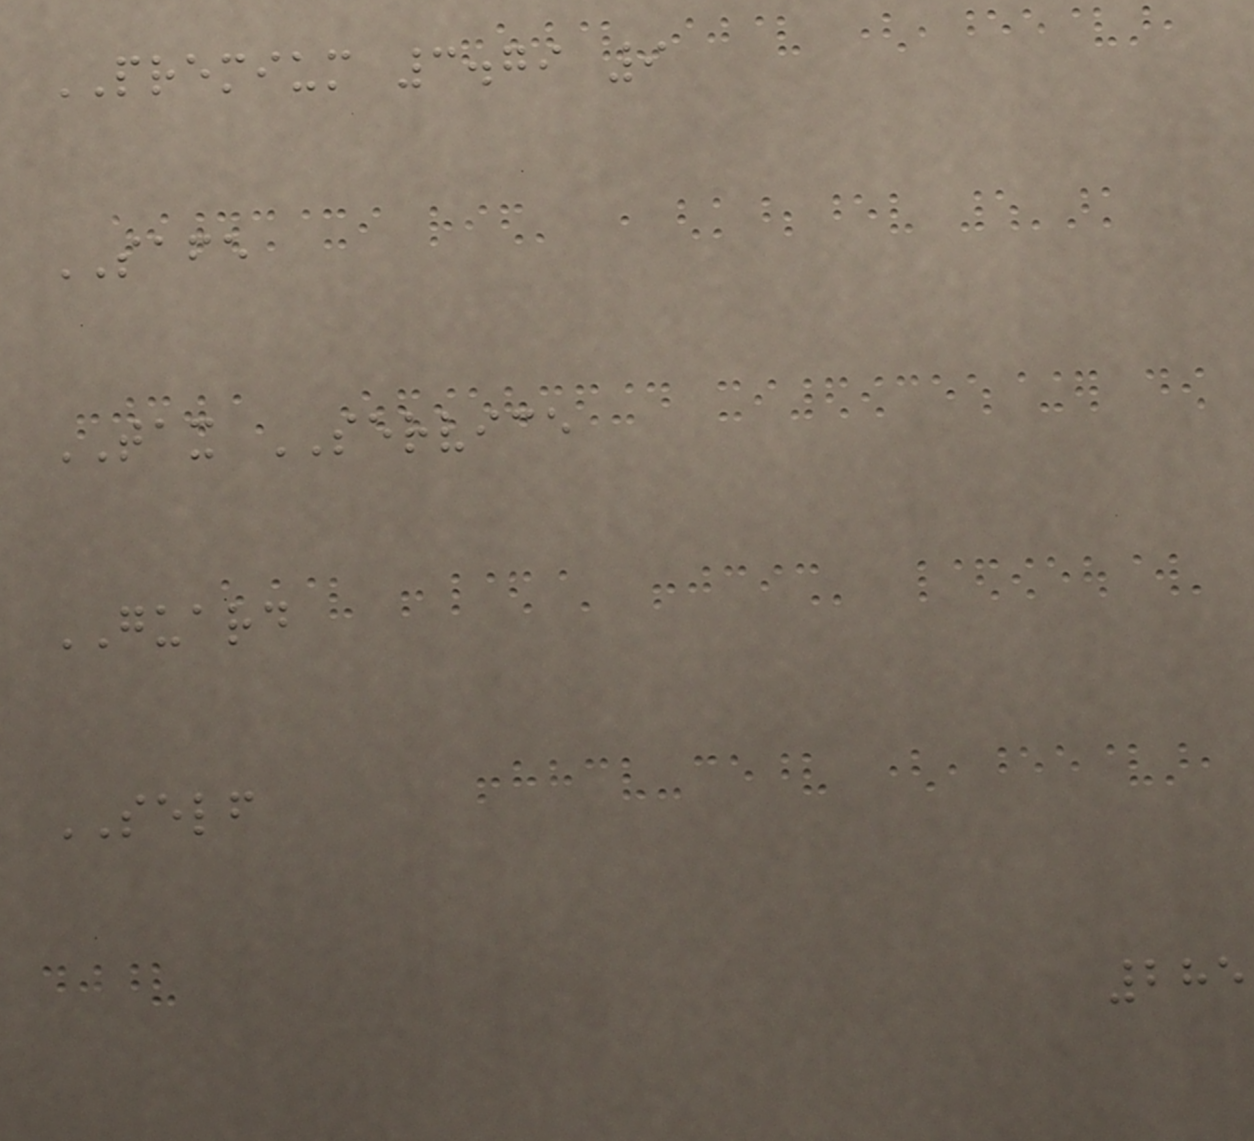PREMIUM 3.79 9
SAFE
TAX SERVICE
GUARD
SELF
285
